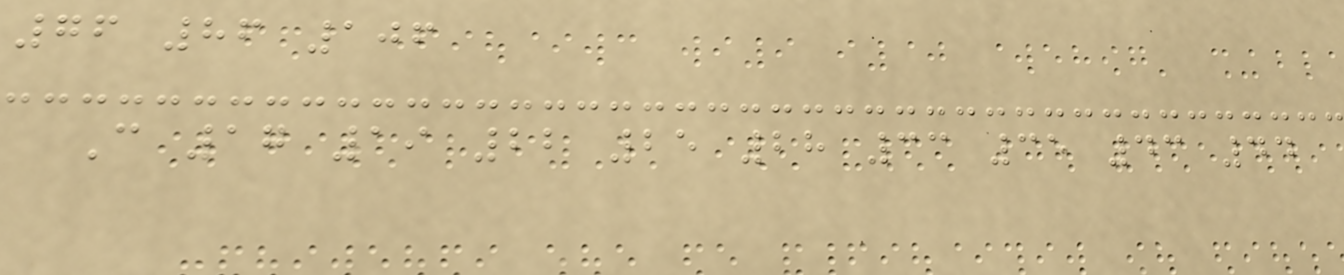76 86 106
C 17 19 22 25 28 33 35 43 44
